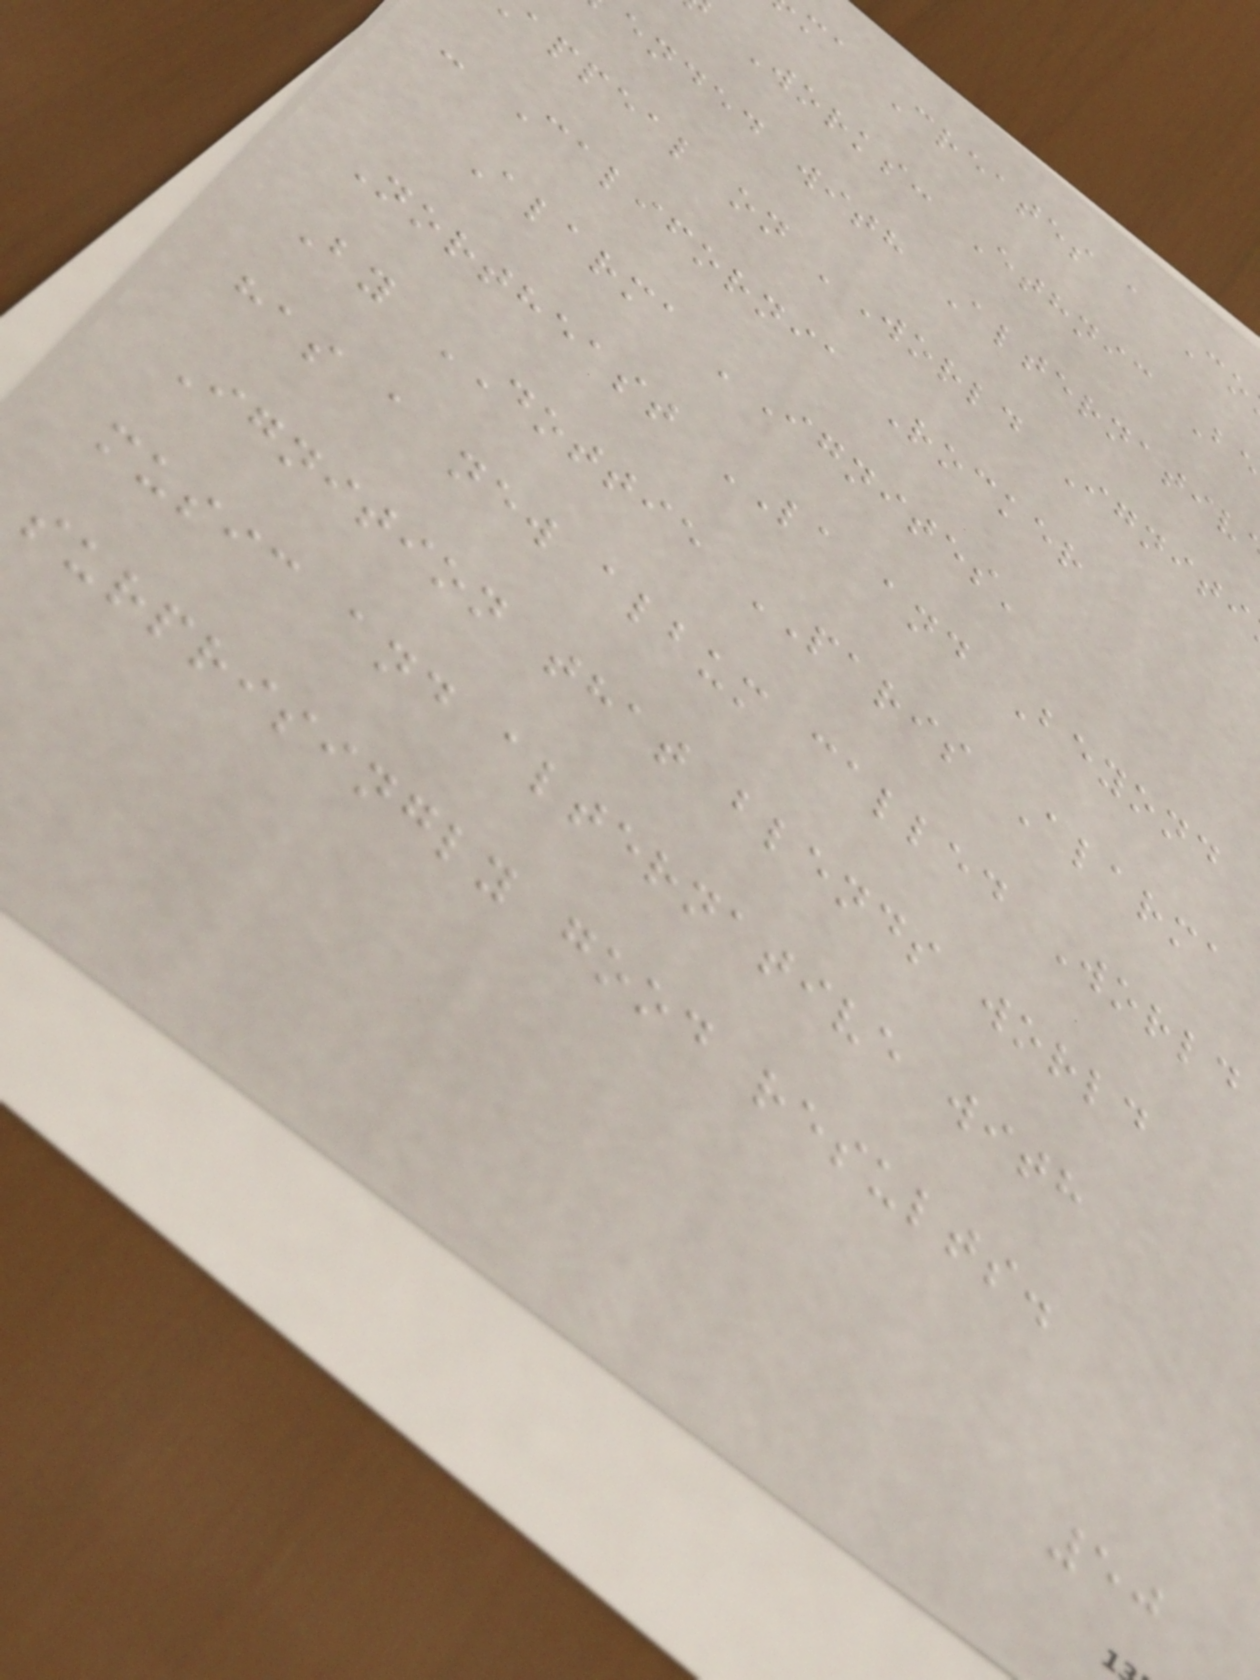ma Creates a Co
Works: Ethnic B
ended with Alternativ
appeal on 'World Igniti
- California Rocker
Alarma 'Ignites'
Northeast LA and Beyond
By DOTTIE PARIS Alarma
has a new album called World
Ignition that blends world
music and alternative with
surprisingly good results.
50
